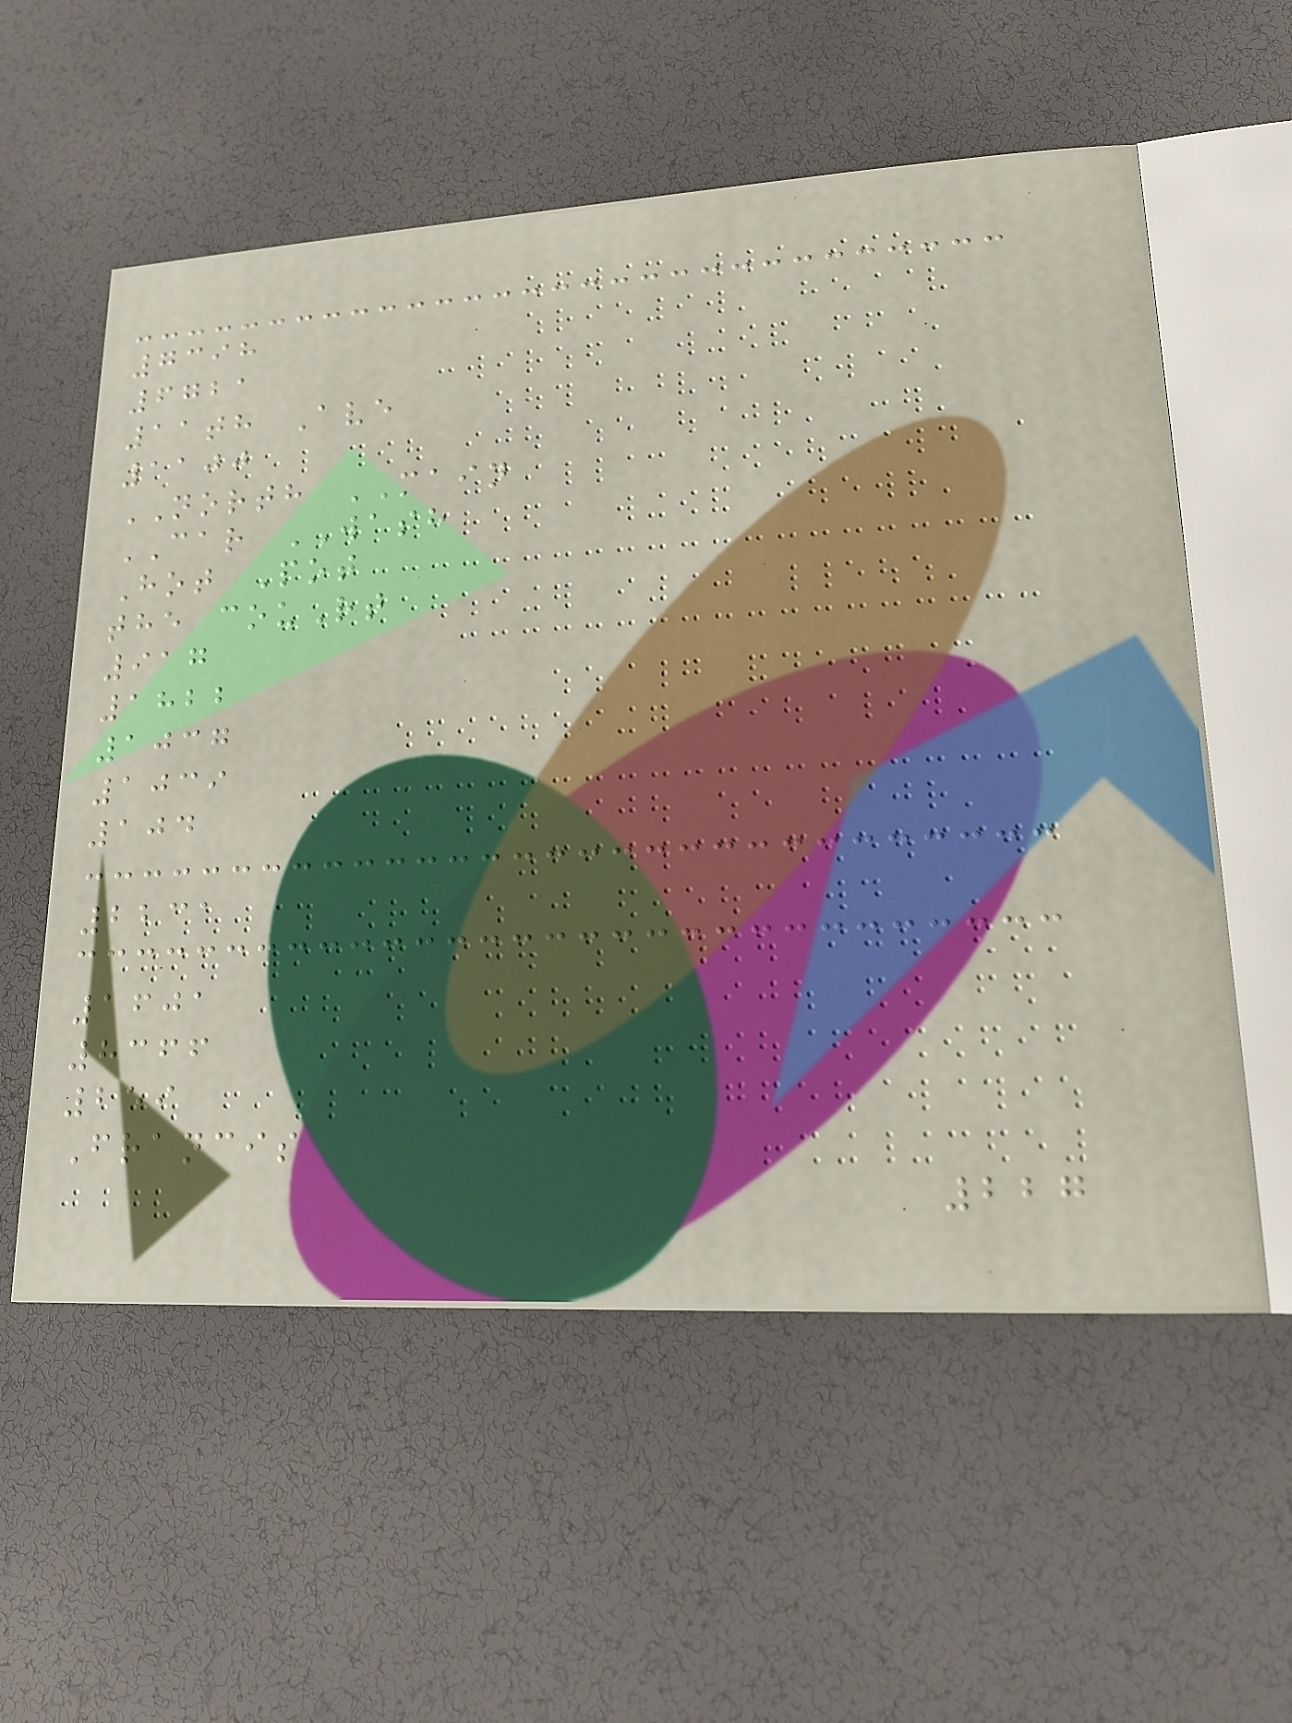7398
6721
11th Ave
1100
NORTH MAIN
CAR WASH
Hot Pot
the couRt
917
1822
1037
1039
104
2231
1601
8366
259
Francis
227
